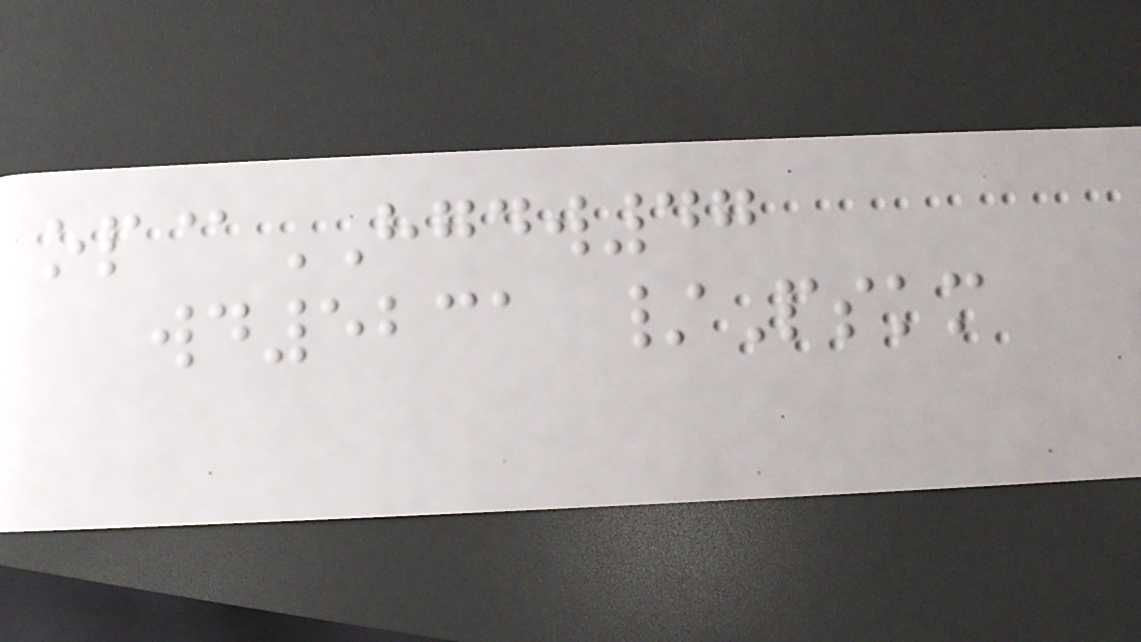op@HGDW47
wd5231 /Pskm
